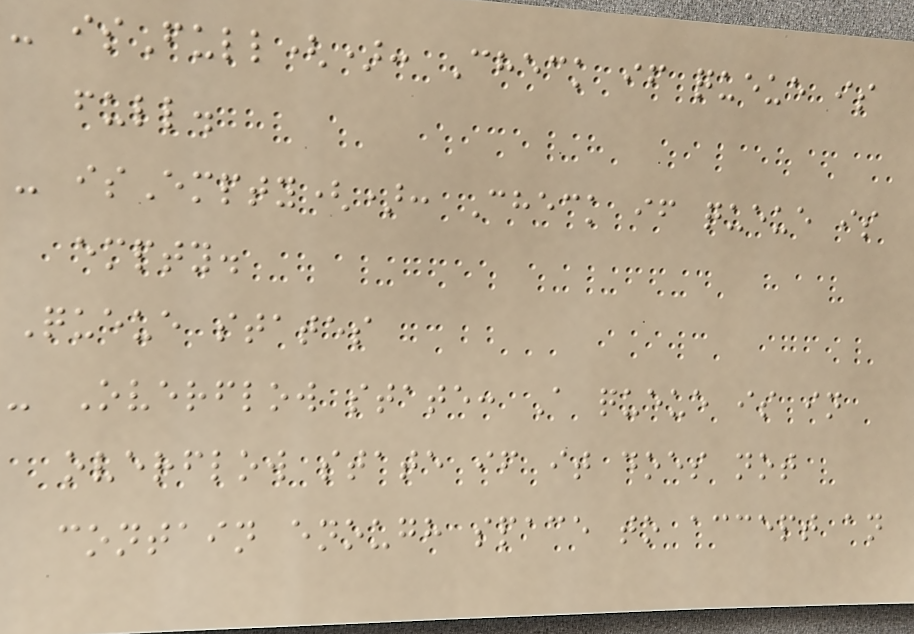- isFull(): Check if queue is
full.
- isEmpty(): Check if queue is
empty.
Queue states
- Overflow state: A queue is in
overflow state if it does not
contain enough space to accept an
